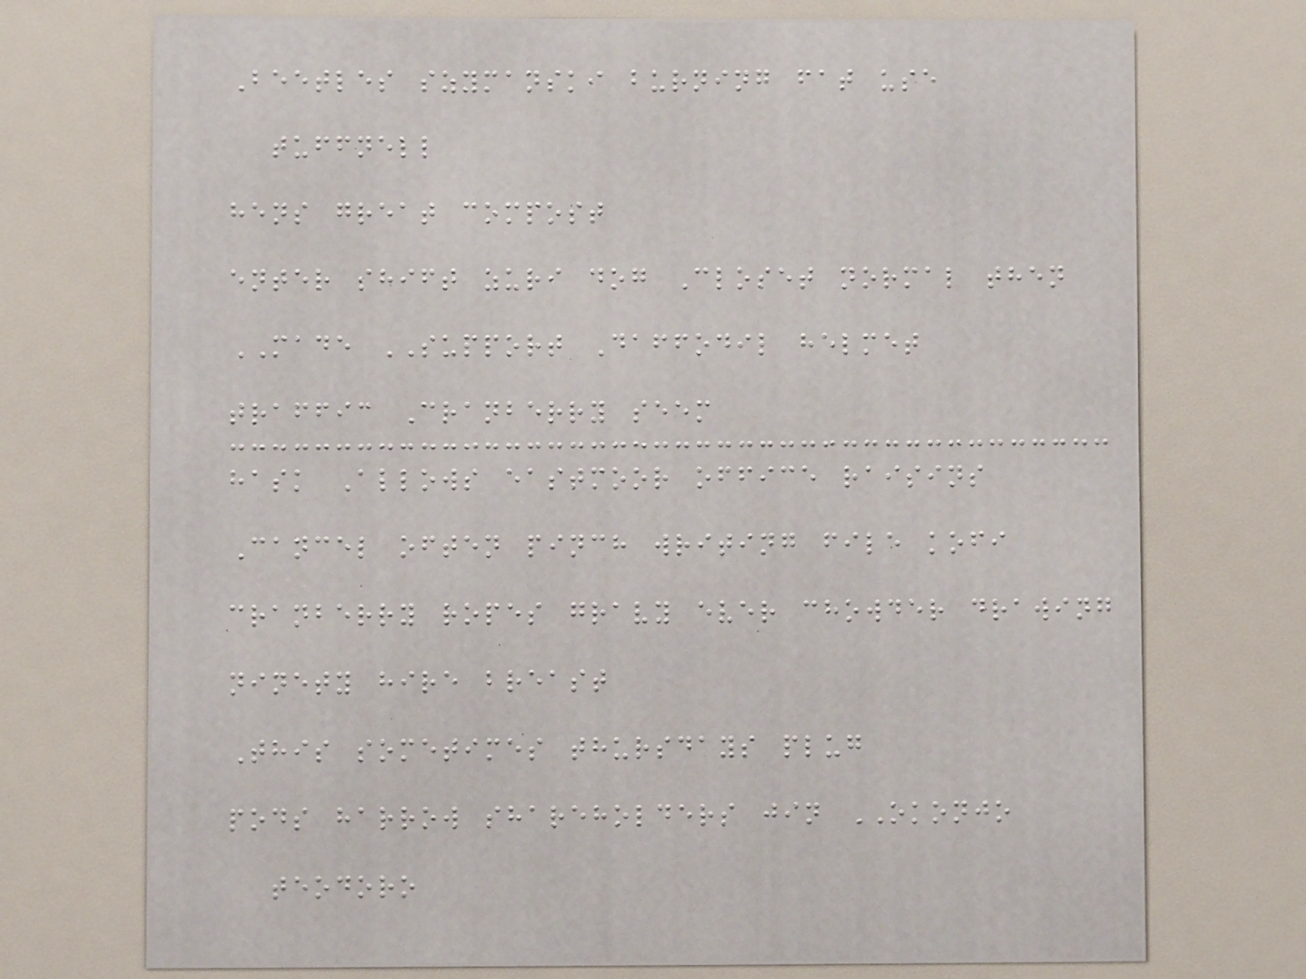Beetles szymanski burning fat use
tuffnell
hens great compost
enter shift zuri dog Closet normal then
MADE SUPPORT Daffodil helmet
traffic Cranberry seem
hask Allows eastmoor office raisins
Cancel often pinch writing file kofi
cranberry ropes gravy ever chowder drawing
ninety hire breast
This sometimes thursdays plug
pods harrow shareholders jin OKONJO
teodoro
